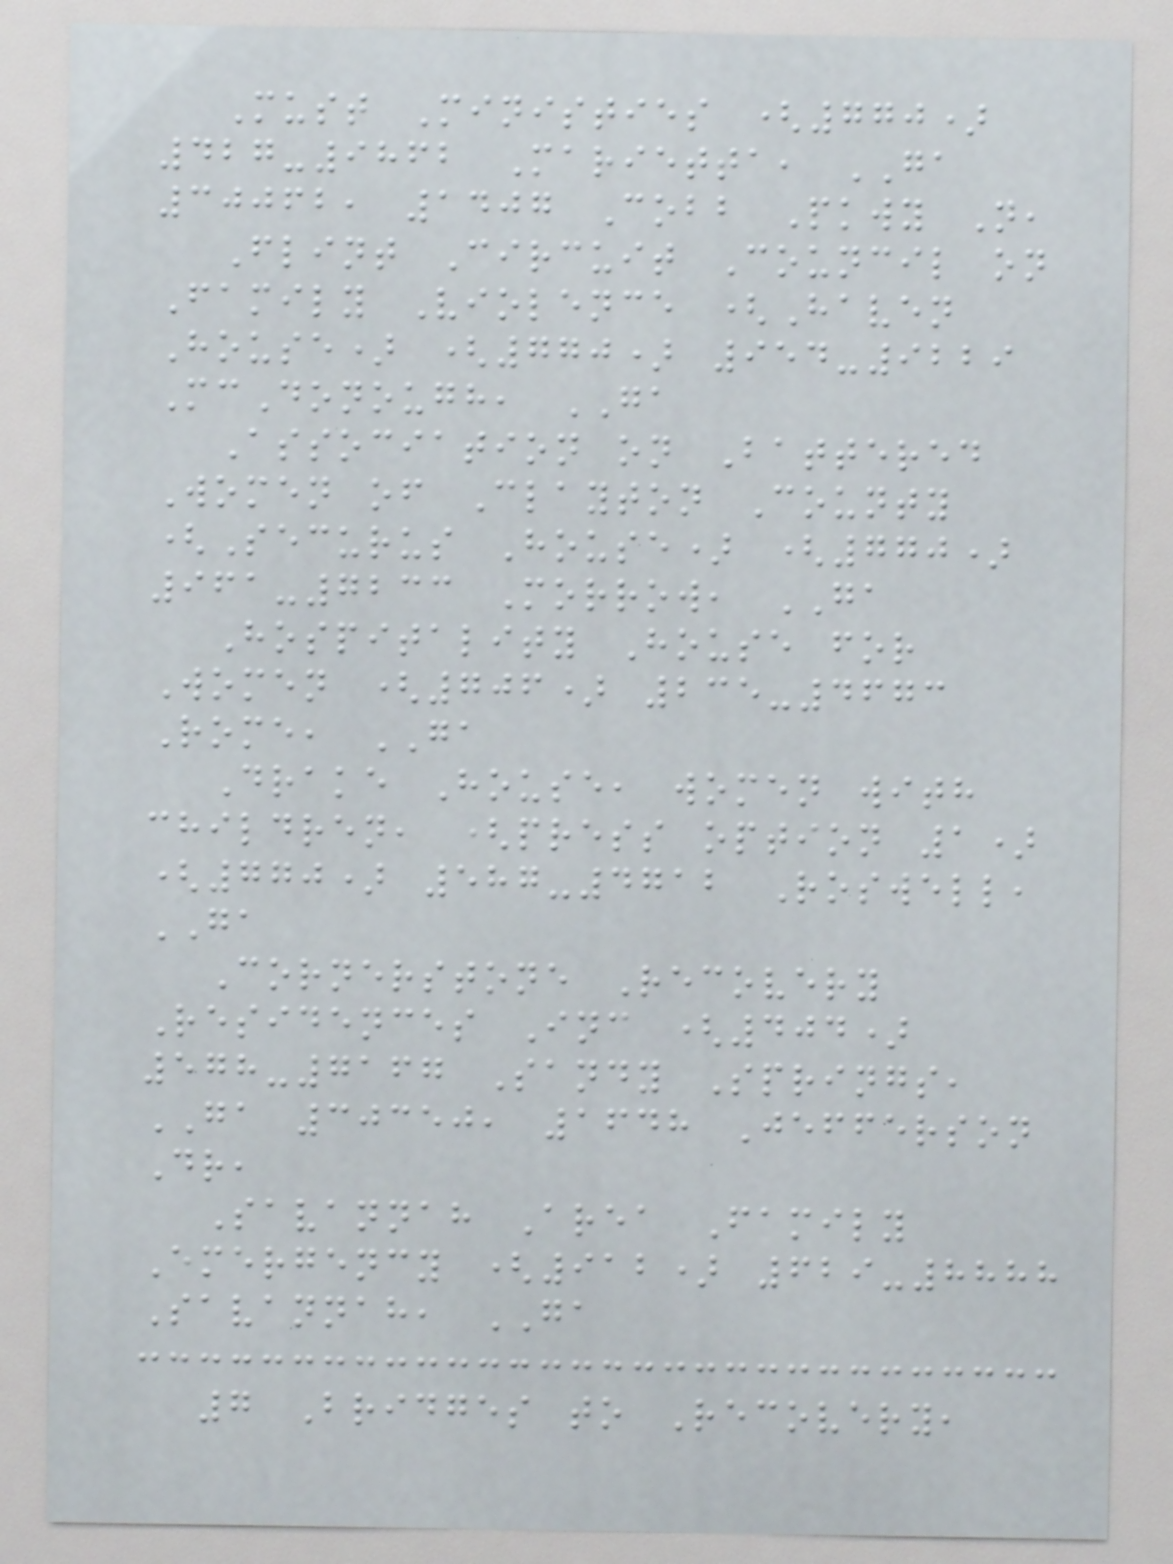Must Ministies (770)
427-9862 Marietta, GA
30062, 1407 Cobb Pkwy N,
Flint Circuit Council on
Family Violence (Haven
House) (770) 954-9229
McDonough, GA
Association on Battered
Women of Clayton County
(Securus House) (770)
961-7233 Morrow, GA
Hospitality House for
Women (706) 235-4673
Rome, GA
Drake House, women with
children, (press option 1)
(770) 587-4712 Roswell,
GA
Cornerstone Recovery
Residences Inc (404)
578-7167 Sandy Springs,
GA 30350, 1648 Jefferson
Dr,
Savannah Area Family
Emergency (912) 629-8888
Savannah, GA
7 Bridges to Recovery,
